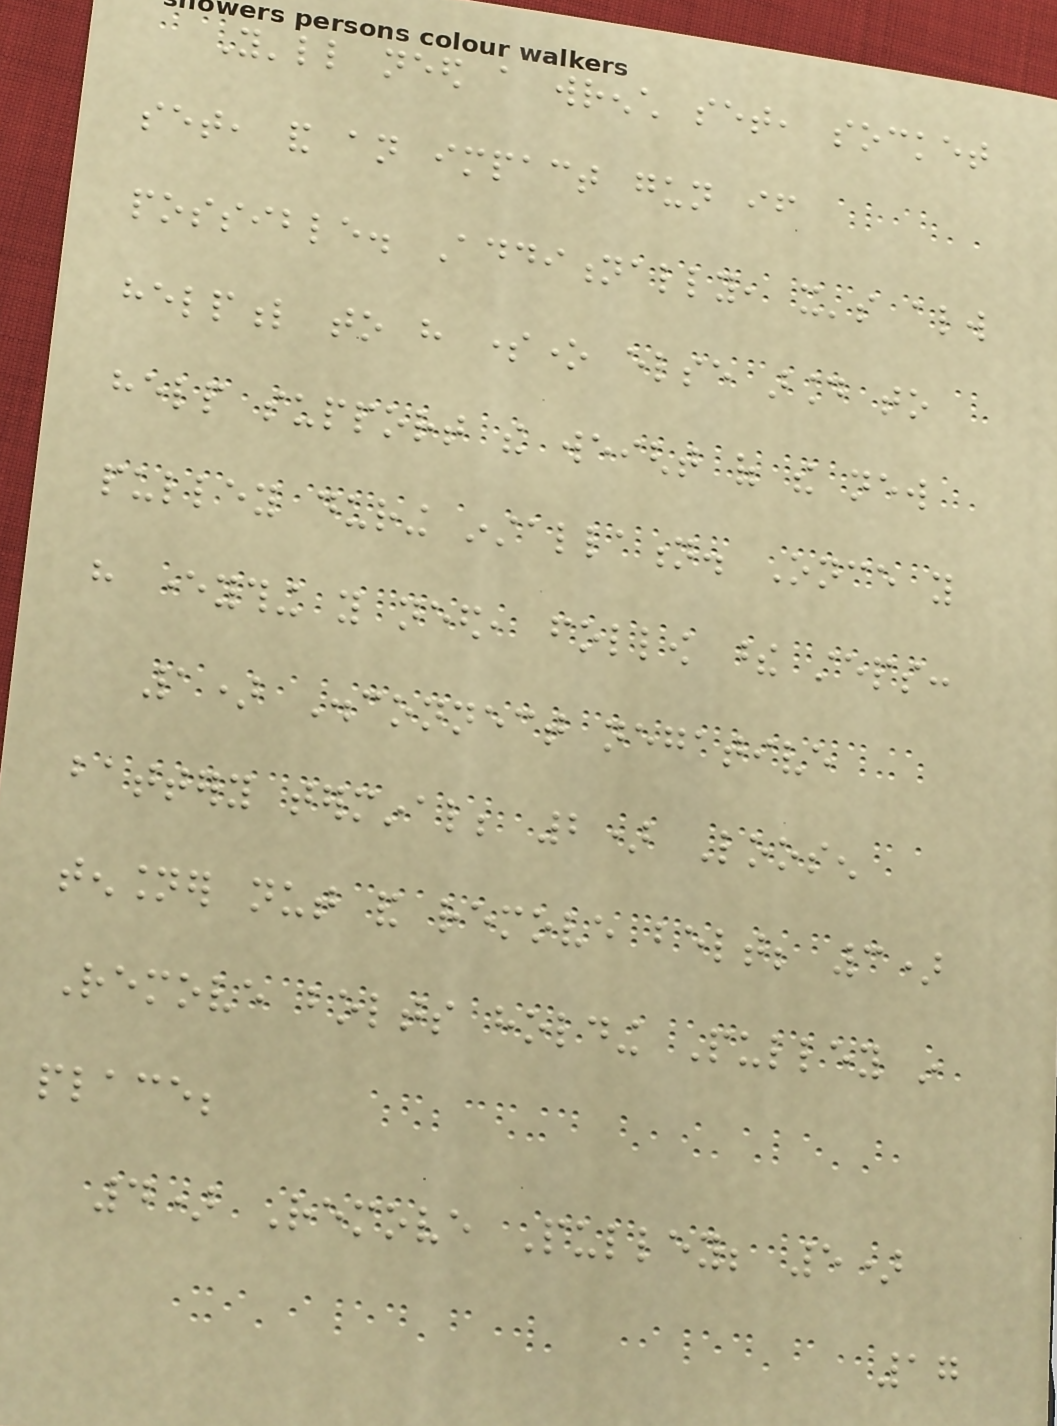You'll need a wrench set, socket
set, and an impact gun if
possible. Additionally, it's always
helpful to have someone else around to
help support the weight of the new
pulley during installation. Once you
have everything you need, follow these steps:
1) Disconnect negative
battery terminal; 2) Loosen
tensioner nut and remove belt; 3)
Remove bolts holding Pulley in
place;
4) Remove Pulley; 5)
17
